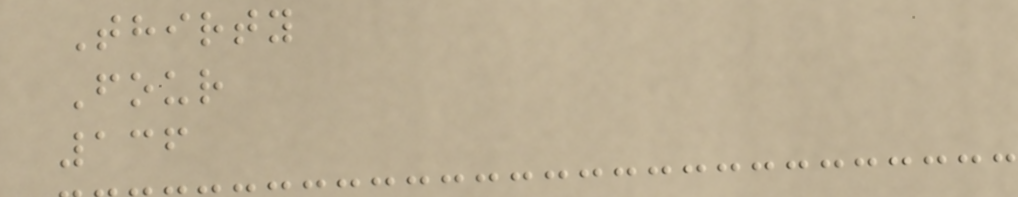Thirty
Four
136
